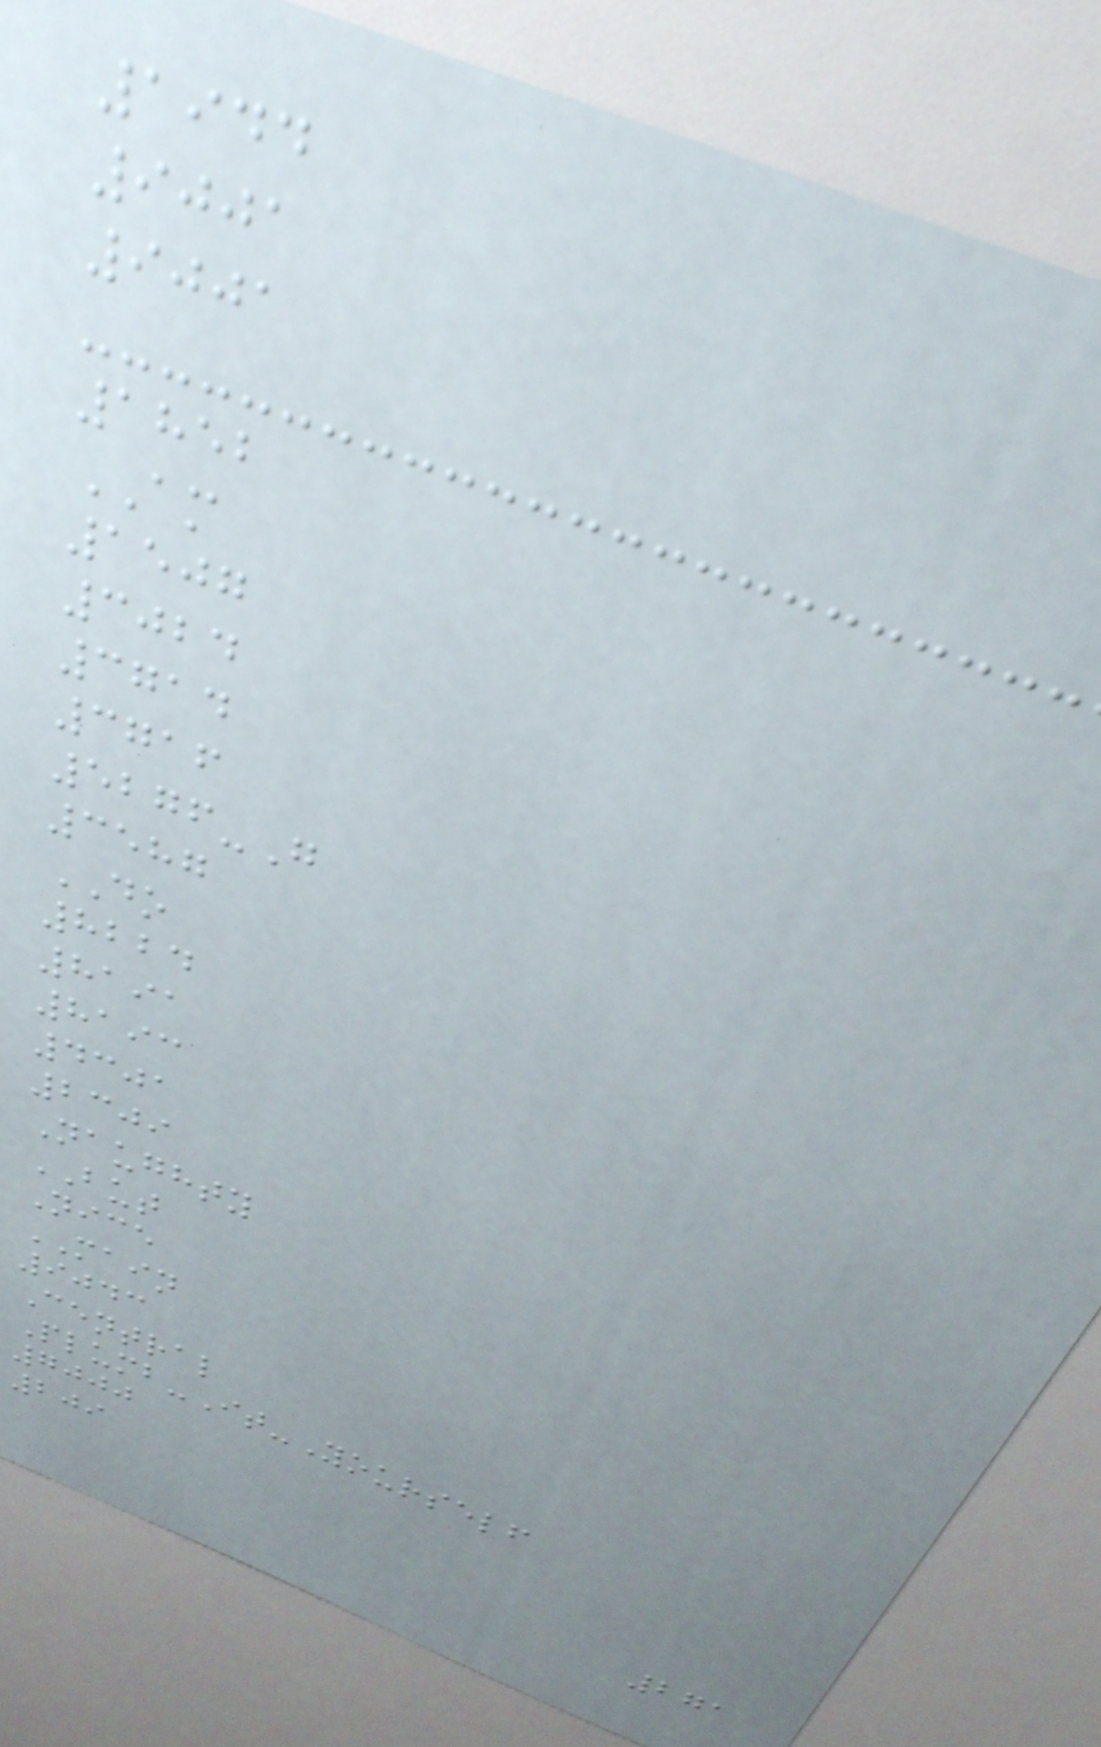1944
9001
9001
1852
AM
1507
3024
3714
3716
5276-G
3587
DO
8224
8191
8193
4301
2309
Naughty
BUT
Nice
MAIN
9043
Central
Plumb-It-Yourself
7000
209
271
